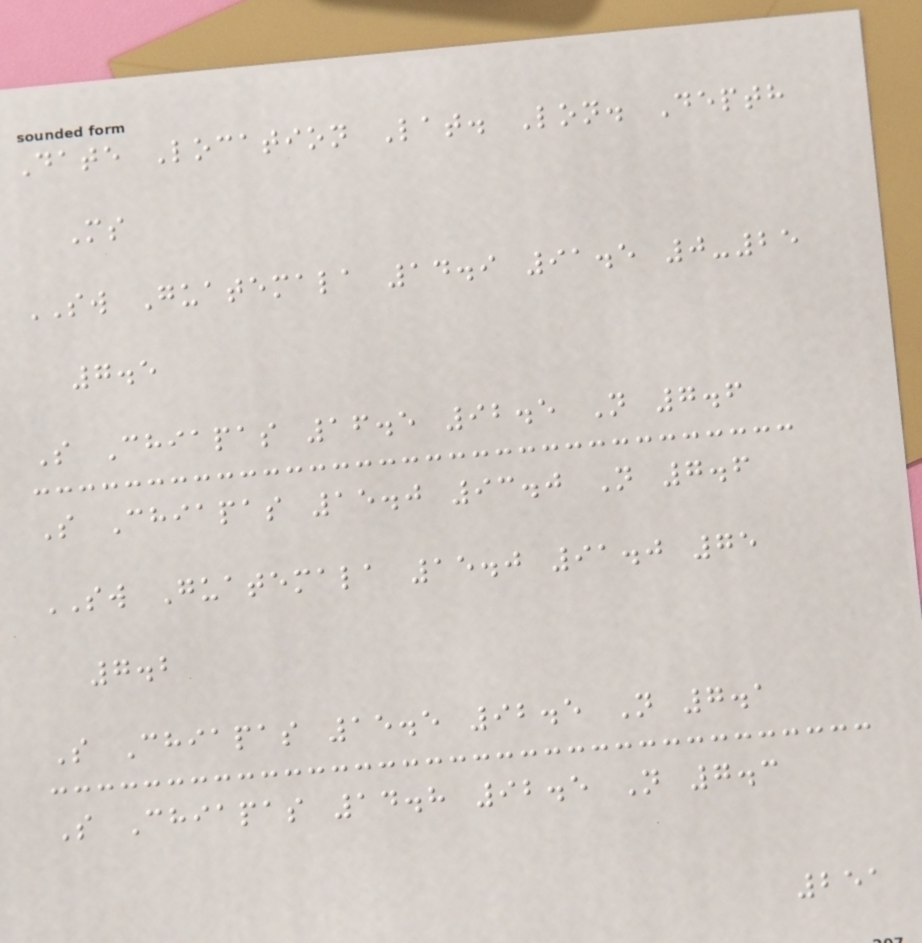Date Location Lat. Lon. Depth
Ms
SW Guatemala 14.9 91.5 0-25
7.5
S Chiapas 16.5 92.5 N 7.6
S Chiapas 15.0 93.0 N 7.6
SW Guatemala 15.0 91.0 75
7.2
S Chiapas 15.5 92.5 N 7.1
S Chiapas 14.8 92.5 N 7.3
251
